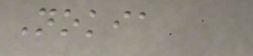Nokia
